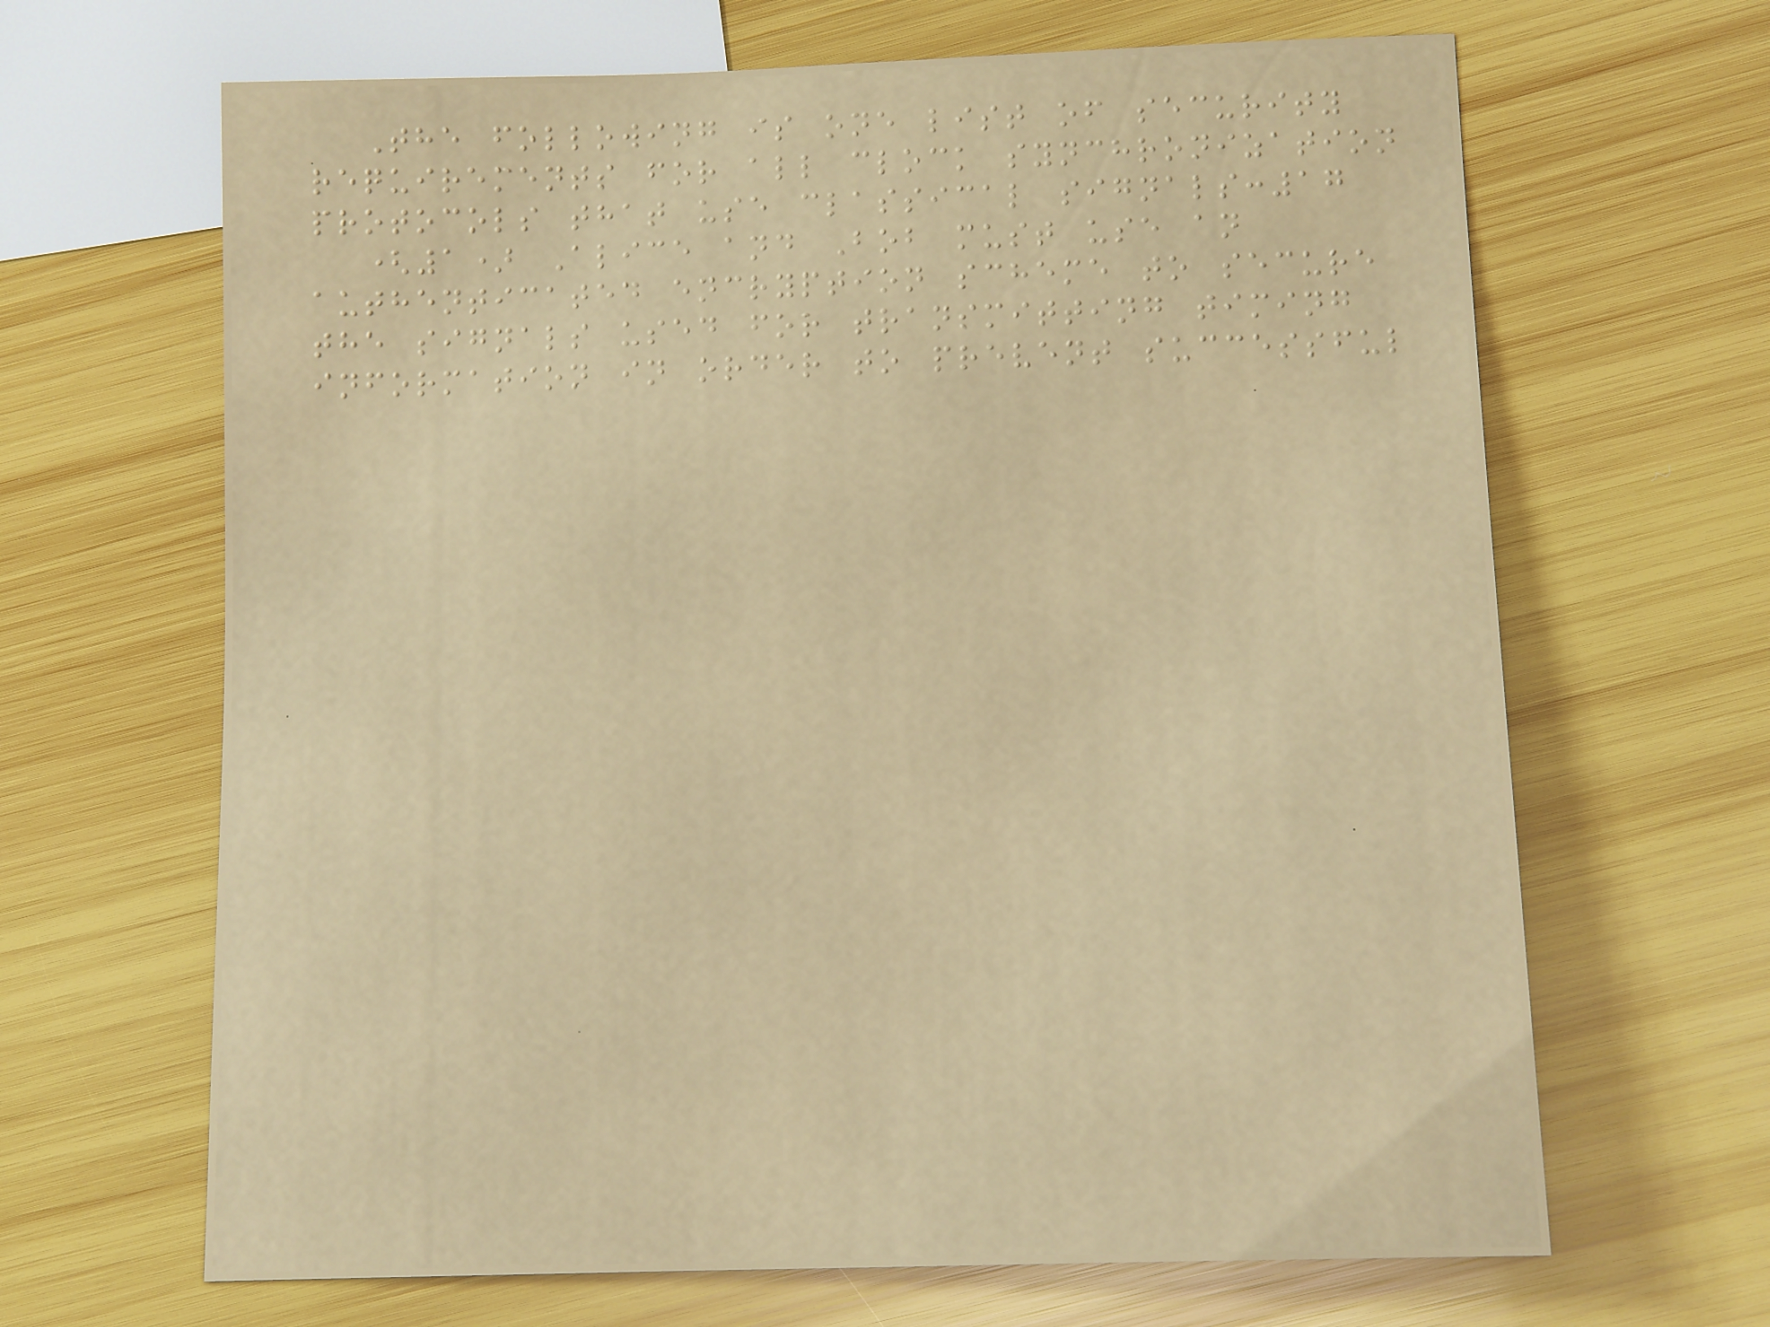The following is one list of security
requirements for all clock synchronization
protocols that use classical signals:17
(1) Alice and Bob must use an
authenticated encryption scheme to secure
the signals used for transmitting timing
information in order to prevent successful
